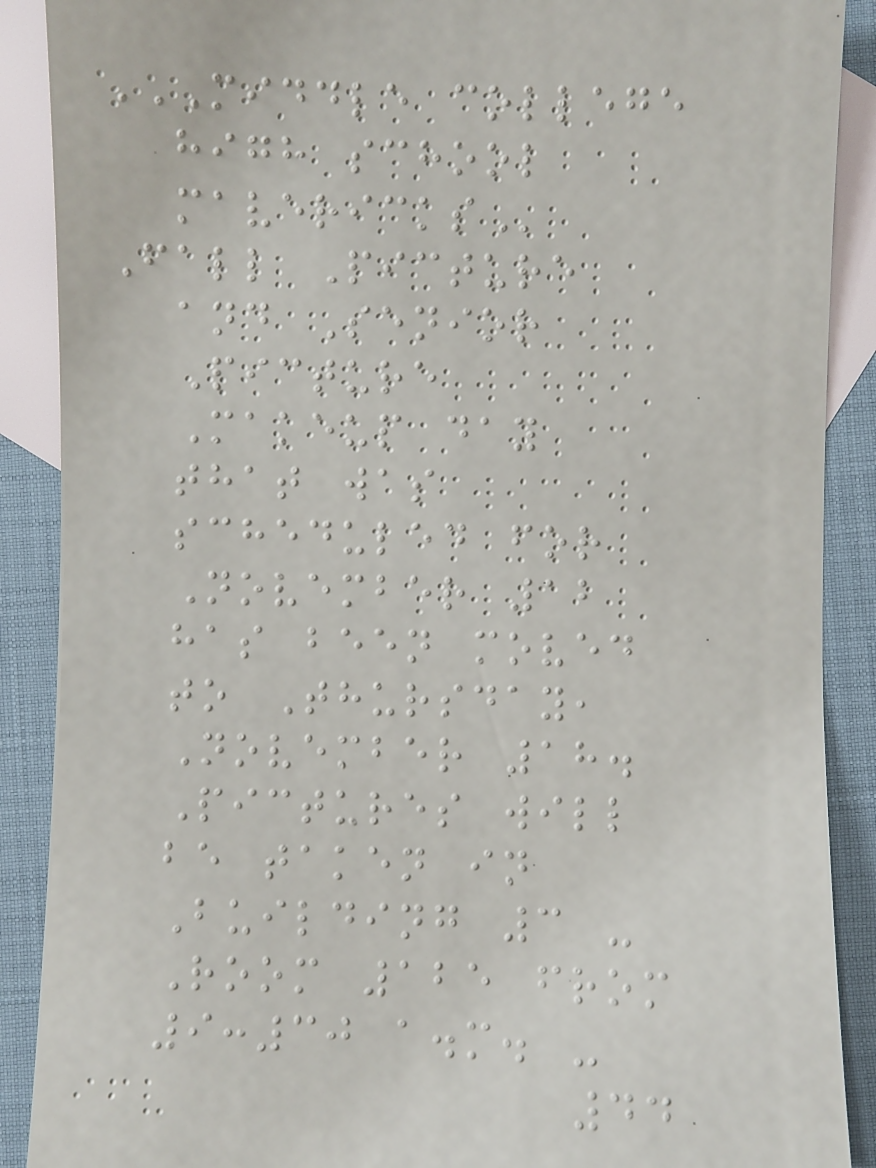MIDDLE COLLEGE
HIGH SCHOOL
MAVERICKS
Fall Picture
and Senior
Picture
Makeup day
that was
scheduled for
November 12
has been moved
to Thursday,
November 18.
Pictures will
be taken in
Building 3 -
Room 125 from
9:30 a.m. -
44
